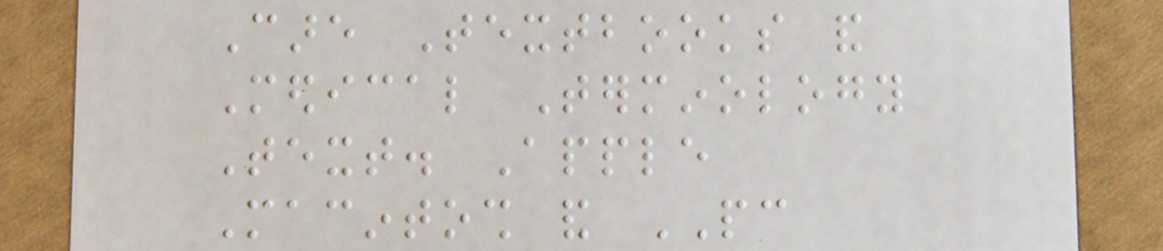Care Textbooks and
Medical Terminology
Text. Apple
Macintosh and PC
